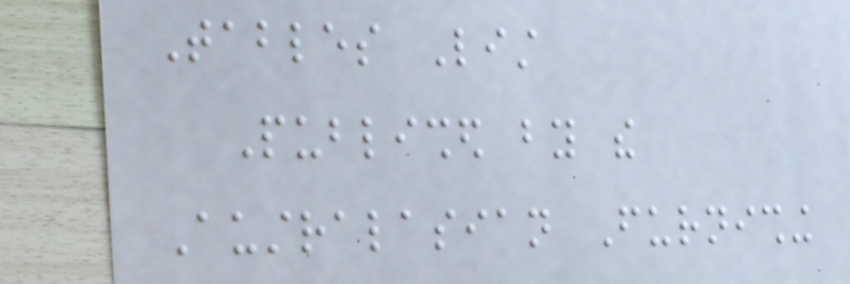Tables List
Published by the
Australasian Furnishing
